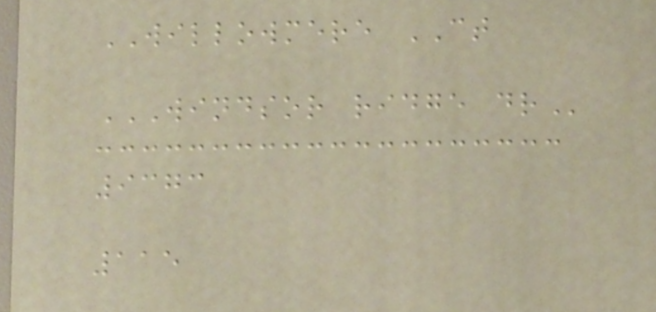WILLOWMERE CT
WINDSOR RIDGE DR
9373
115
